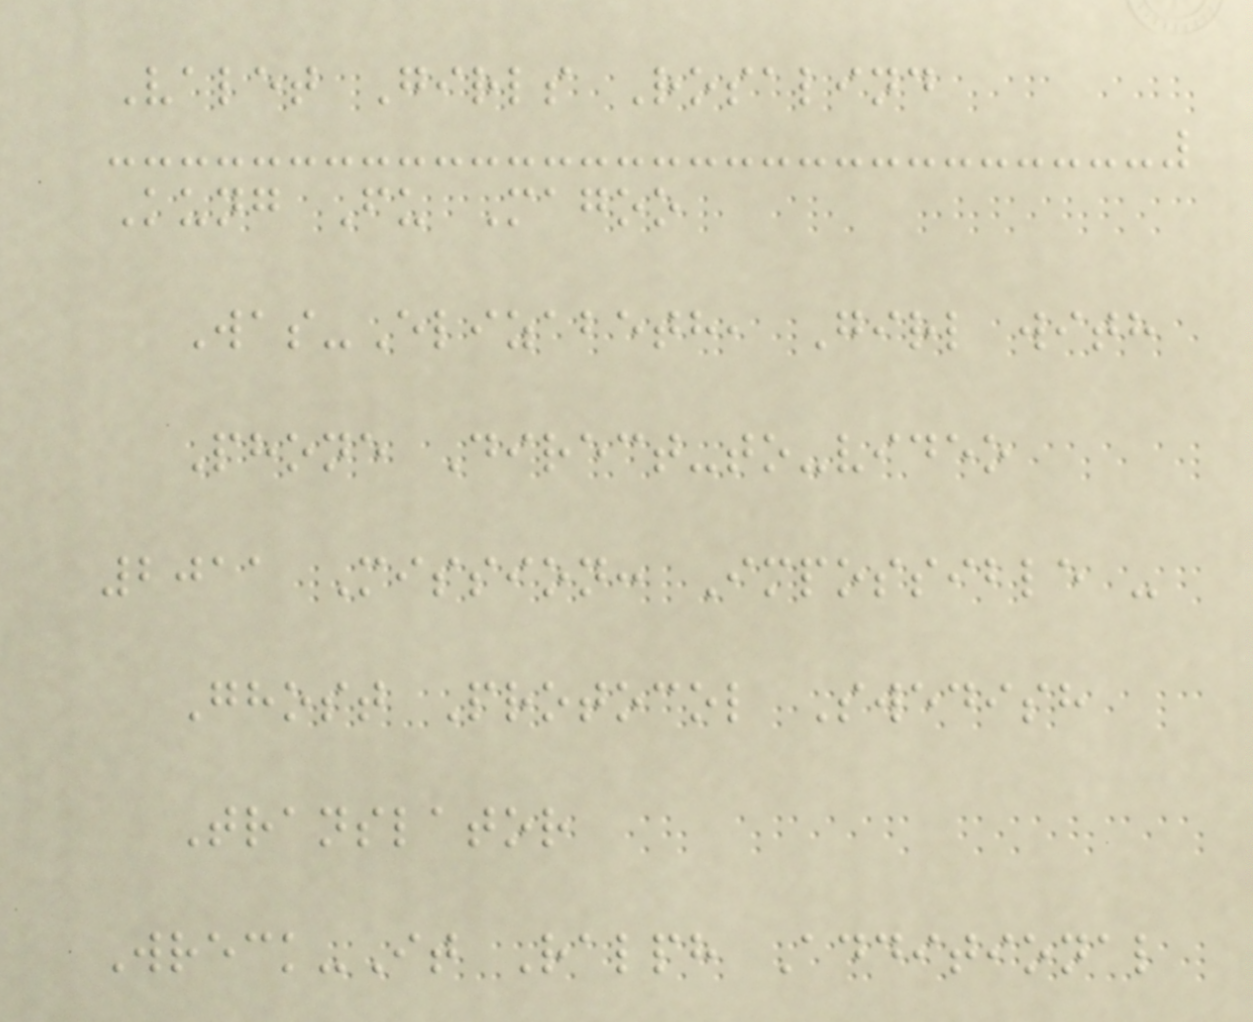Valet Girls Rosalind
Kung Fu Magoo
Was-Elizabeth, Girl with
Phone Direct-to-video
2011 Mission: Impossible -
Ghost Protocol Swedish
Translator
Wreck-It Ralph Additional
